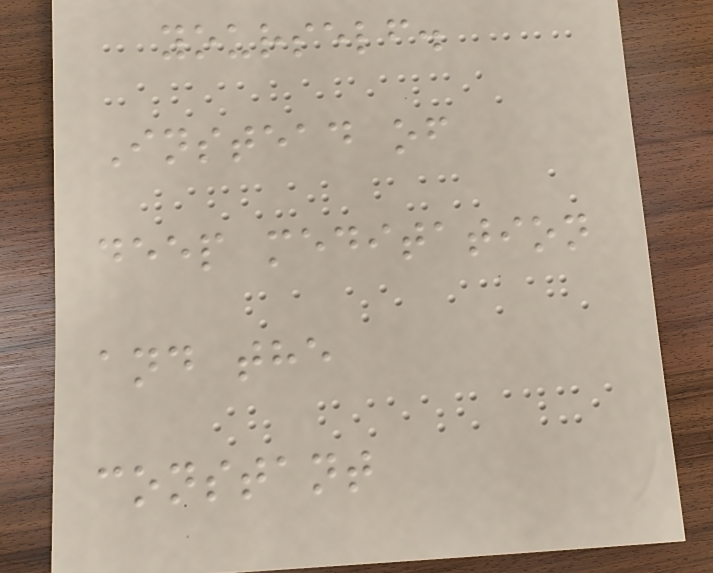yourself.
Instead of
deep meditation
and the
constant
